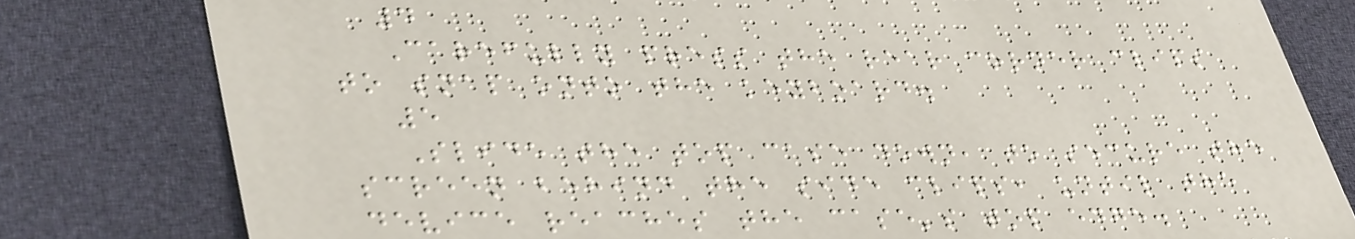4
Carefully press the rear corner clips
to snap onto the keyboard.
5
Slide the top case down, to secure the
screen behind the side clips, until the
device reaches the case's top edge.
